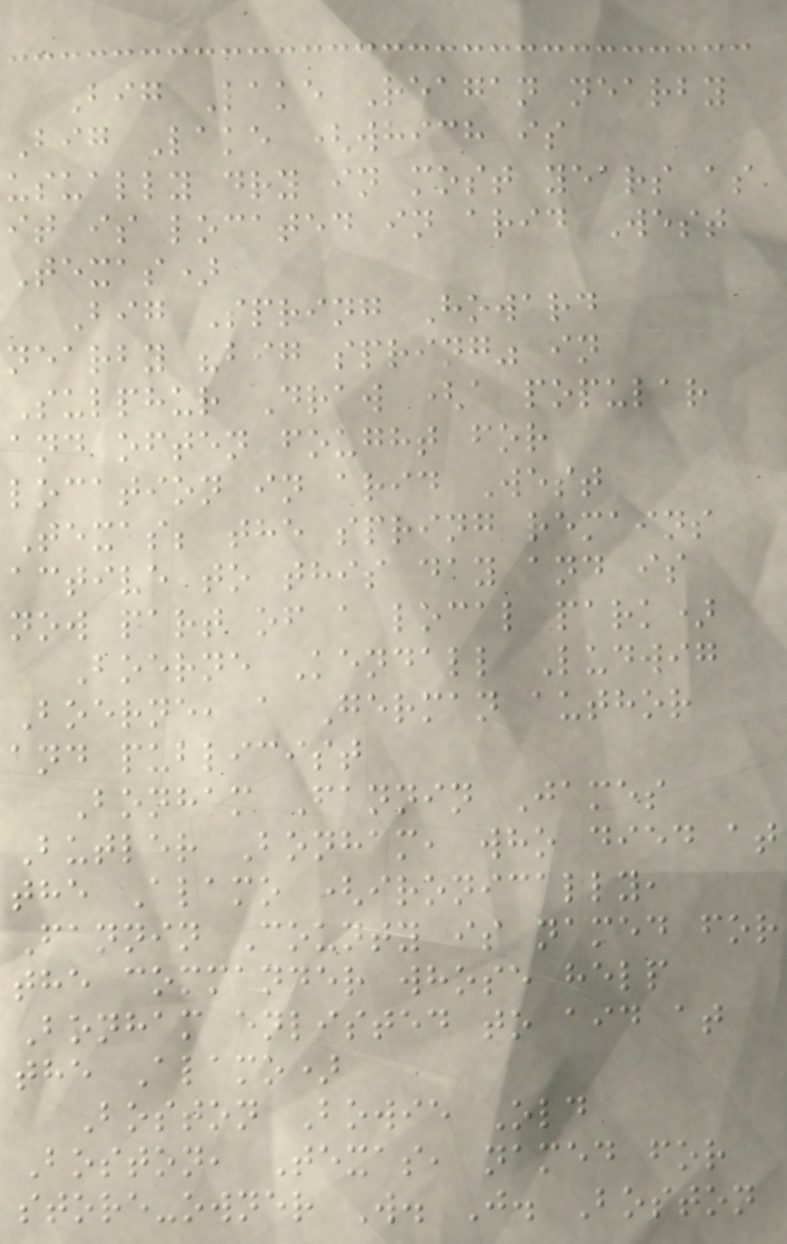Big Lake Reagan nearby
Big Lake (which is
usually dry in most years as
it is located in arid West
Texas)
Big Spring Howard
nearby "big spring" in
Sulphur Draw (a popular
and often fought for
location in arid West
Texas; the spring remains
active to this day and is
now part of a local park)
Boerne Kendall Ludwig
Boerne, a German author
and publicist
Bonham Fannin James
Butler Bonham, who died at
the Alamo (ironically,
Fannin County is named for
the commander whose help
Bonham enlisted to aid at
the Alamo)
Boston Bowie Old
Boston, Texas, named for
store-owner W. J. Boston
